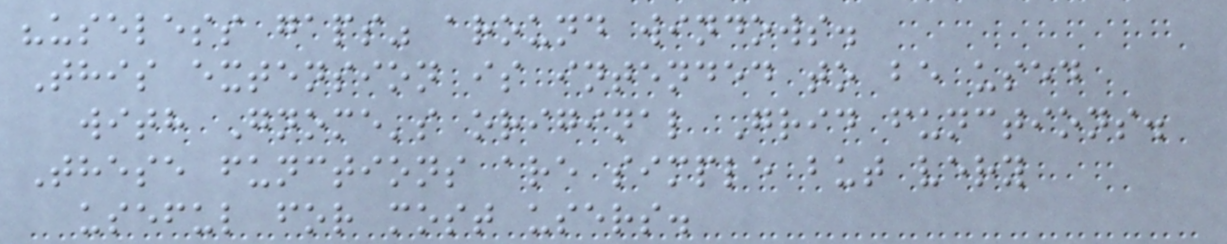"useless gaps" around windows.
This extension is intended to be used
with Gnome's original Grid functions.
These functions are simple but very
useful for most users.
